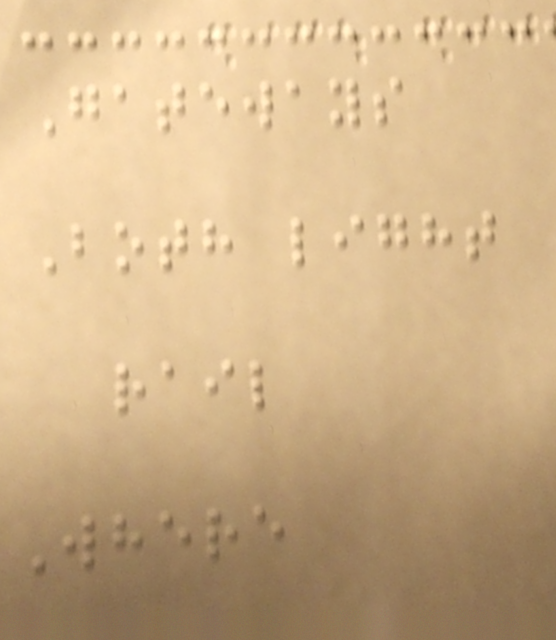Gateways
Both light
rail
Where
